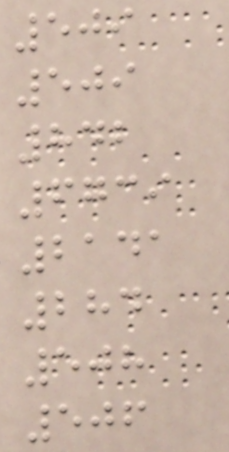509
509
842
6739
2141
284
508
506
